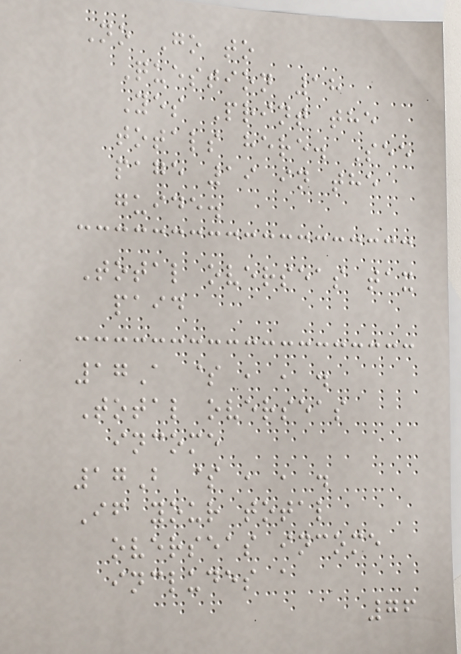No Go to
Question 18
Yes Print the
totals here. See
page 19 in the
guide.
Total overseas tax
paid
17A $ , , .
Total overseas
income
17B $ , , .
If your total
overseas income
includes a
76
